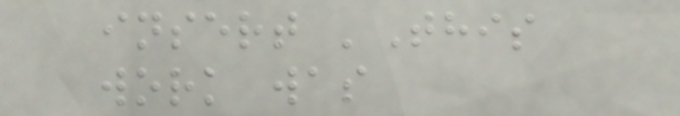insert 'This
work was
